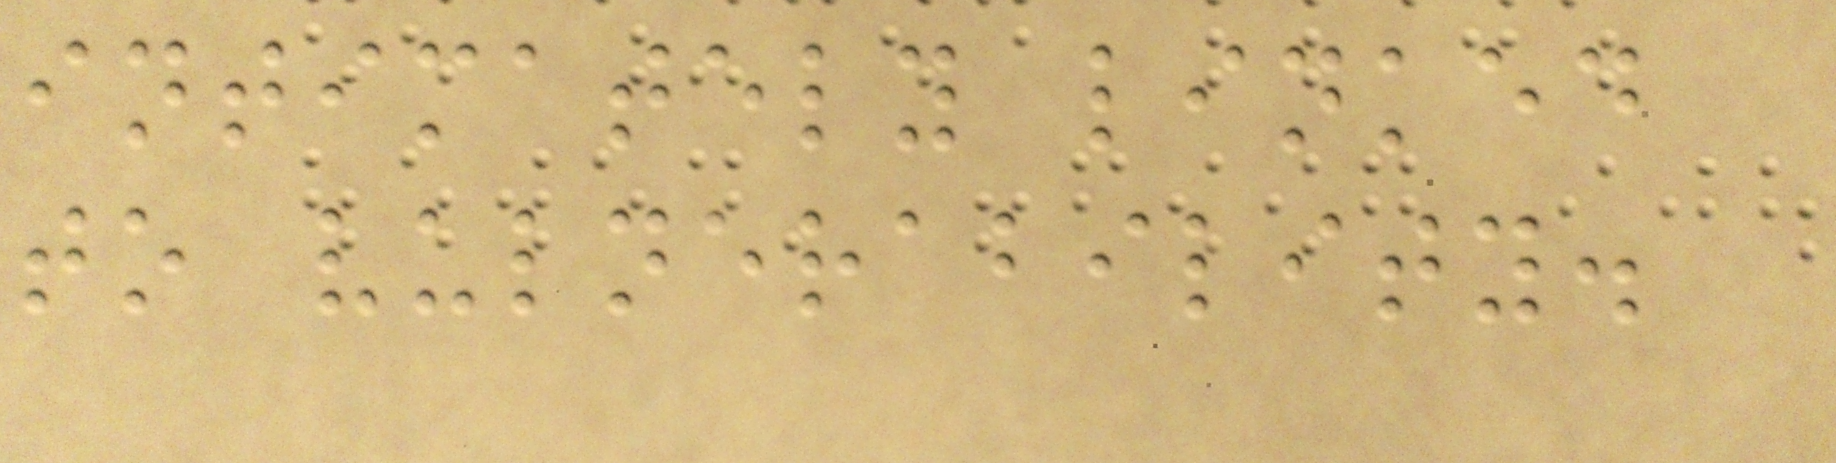intimately linked
to vulnerability.
